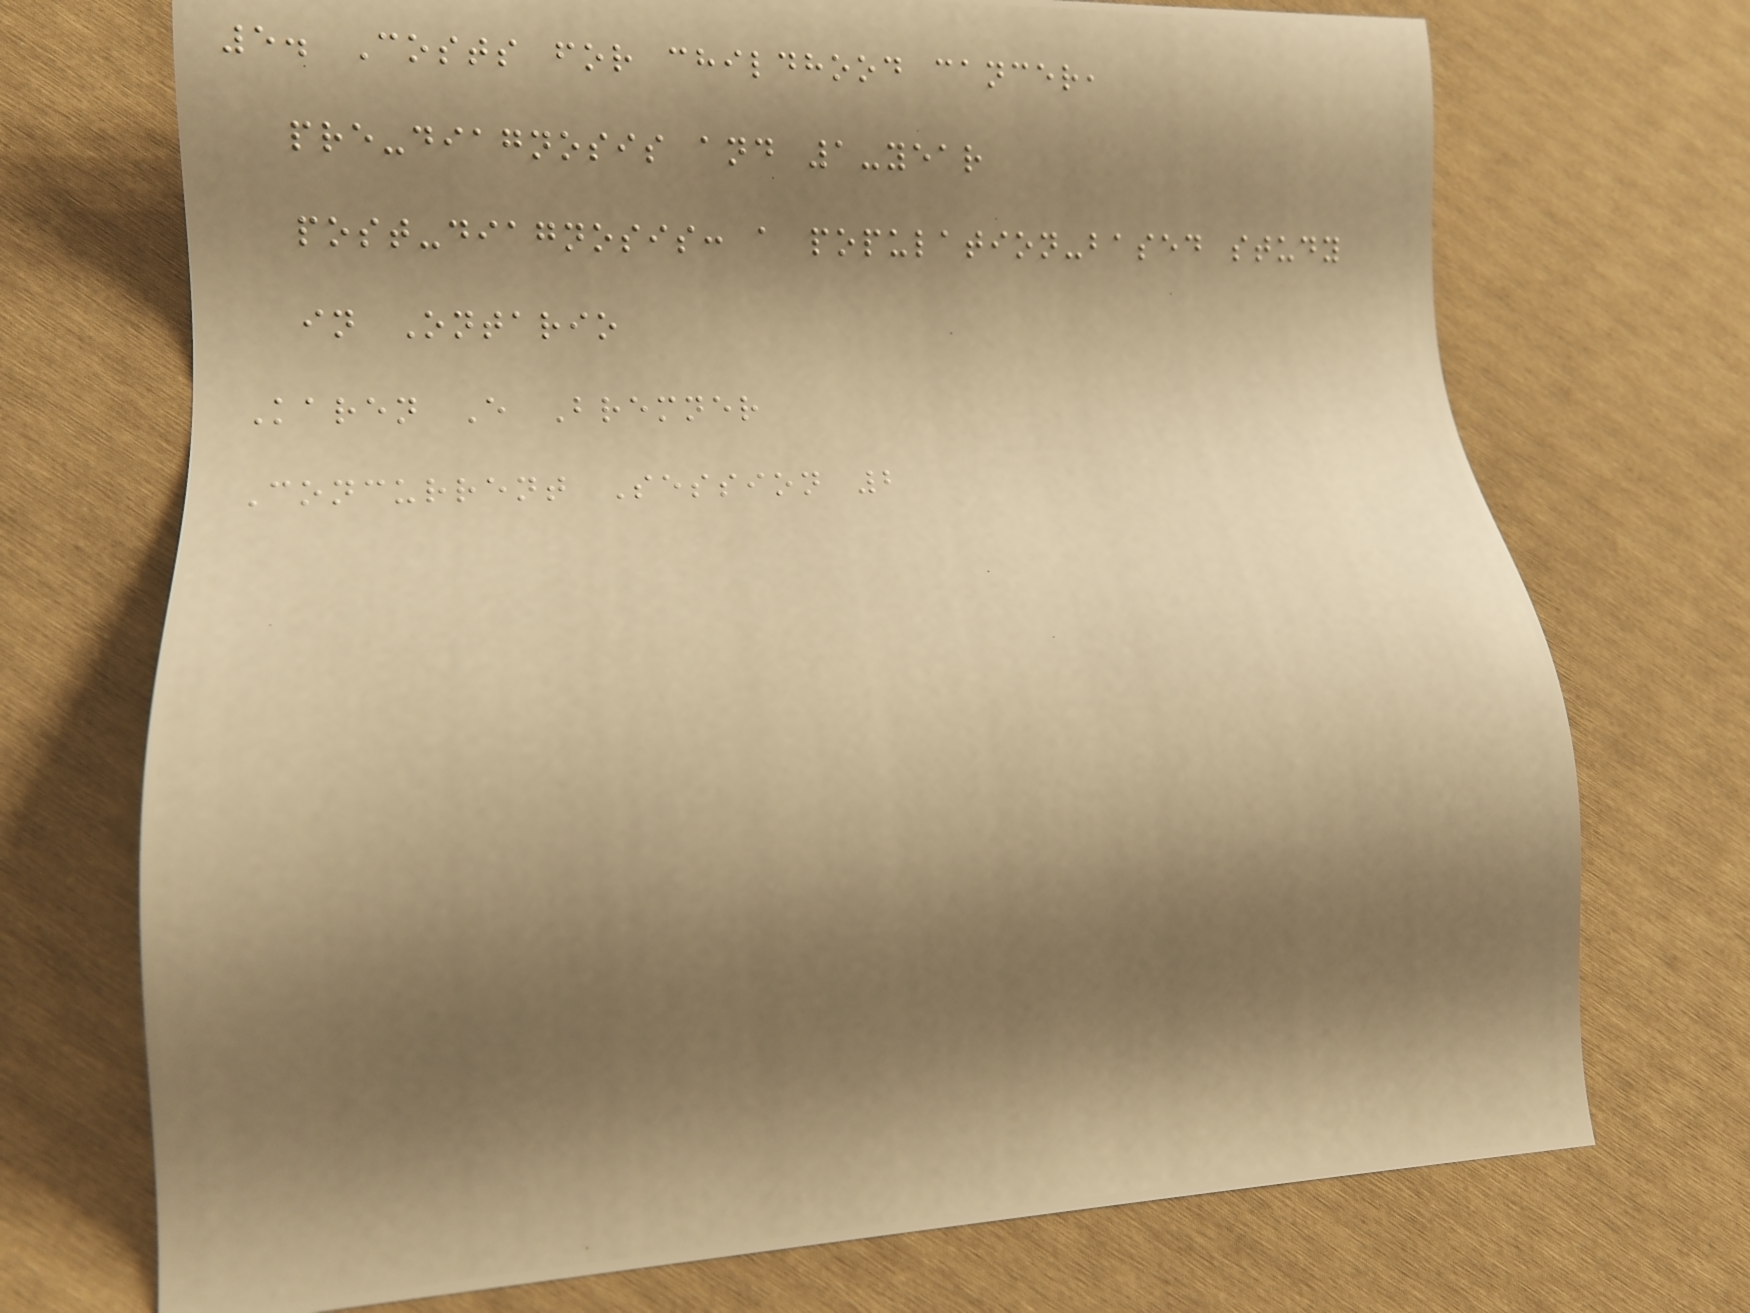5. Costs for childhood cancer,
pre-diagnosis and 1-year
post-diagnosis: a population-based study
in Ontario
Karen E Bremner
Concurrent Session 2
